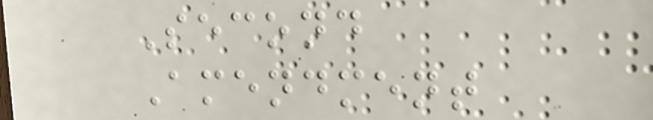Second
Amendment
